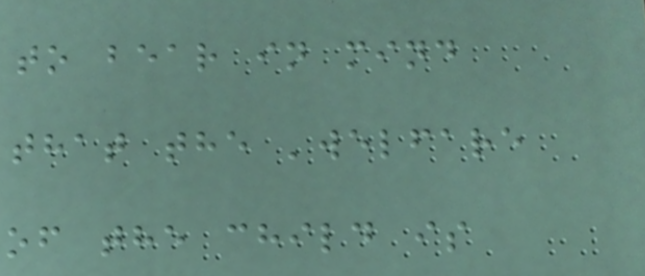to bear in mind
that the 'welfare
of the child is
